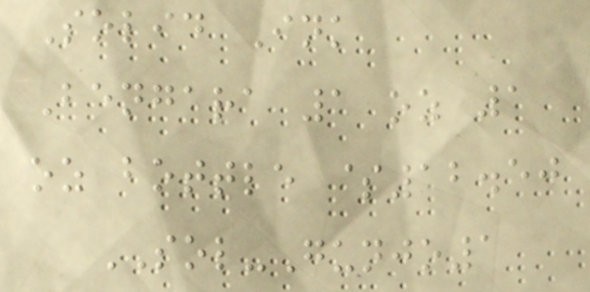Solid Ink
Bengara 1 oz 1
oz bottle $12.50
SOL-Gunjo1
